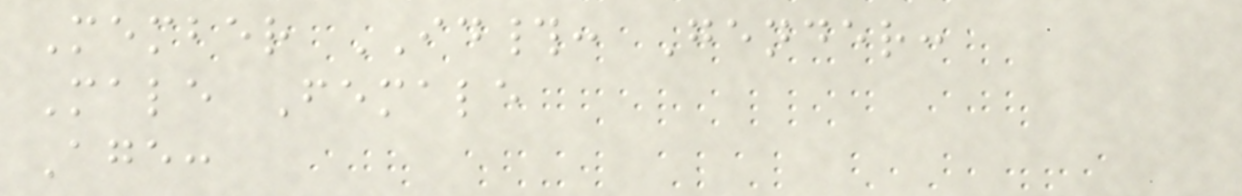Member ID#: Gender:
Male Female
Age:
